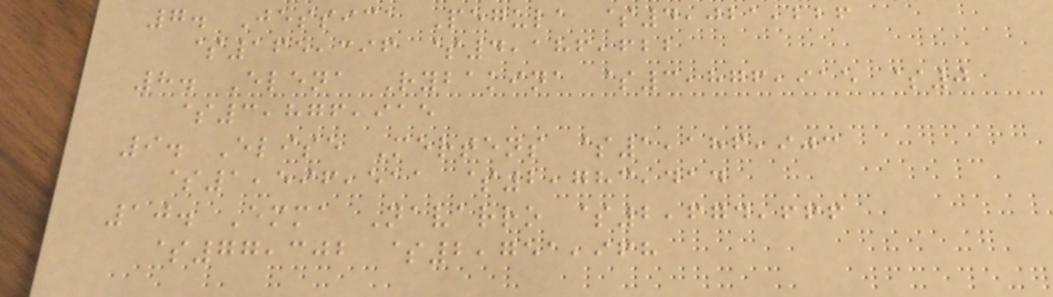7. Jessica Pegula $4,021,226
$165,396 $4,186,622
8. Elena Rybakina $3,876,915 $0
$3,876,915
9. Elise Mertens $1,186,903
$1,596,511 $2,783,414
10. Emma Navarro $2,674,666
$77,302 $2,751,968
